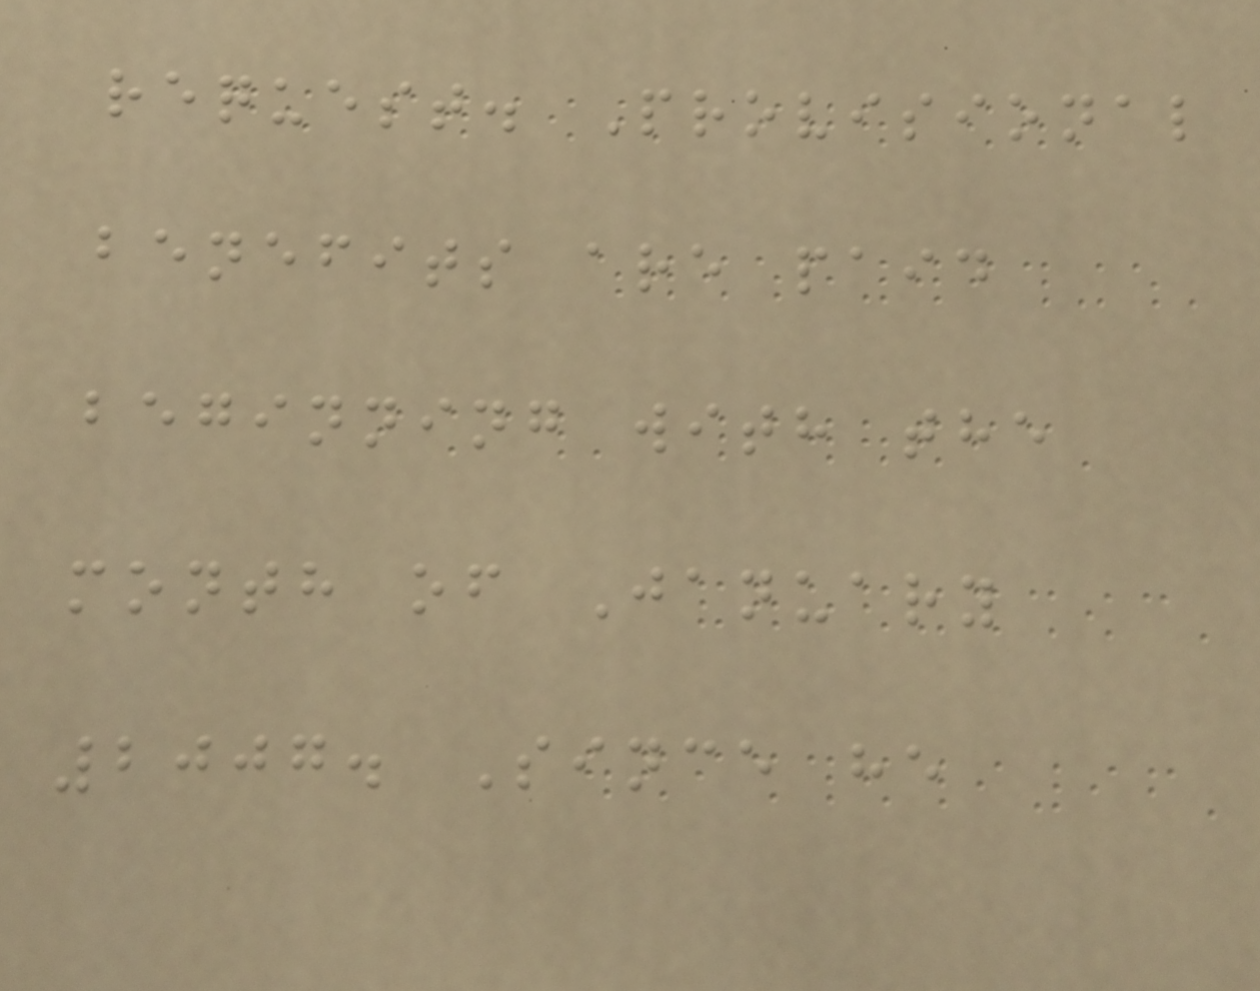request. Provisional
benefits are paid
beginning with the
month of January
2007. Since he
